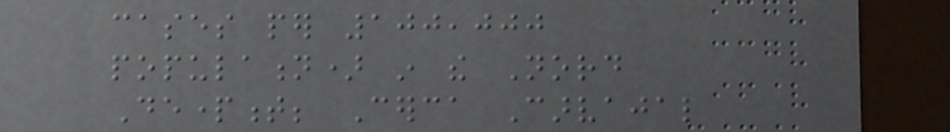cases per 100,000
population) in the Nord
Department; Cerca Carvajal
